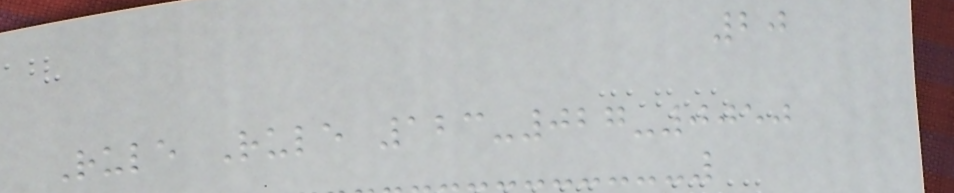20
Rule Rule 123-027-0050
